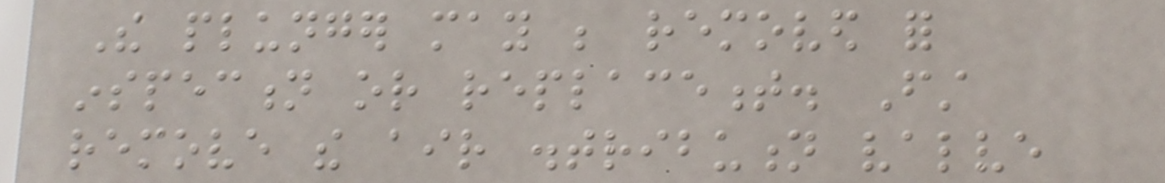The plunger may be removed for
inspection or replacement. First
remove the air distribution valve
